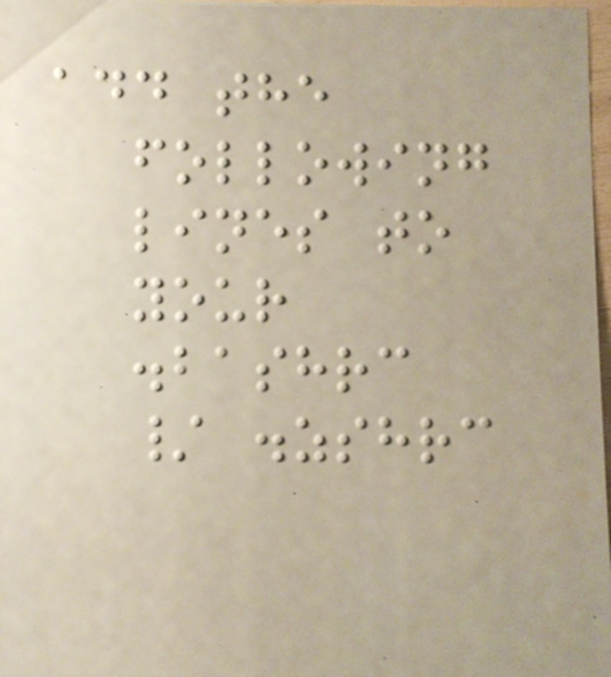add the
following
lines to
your
.bashrc
/ .zshrc
